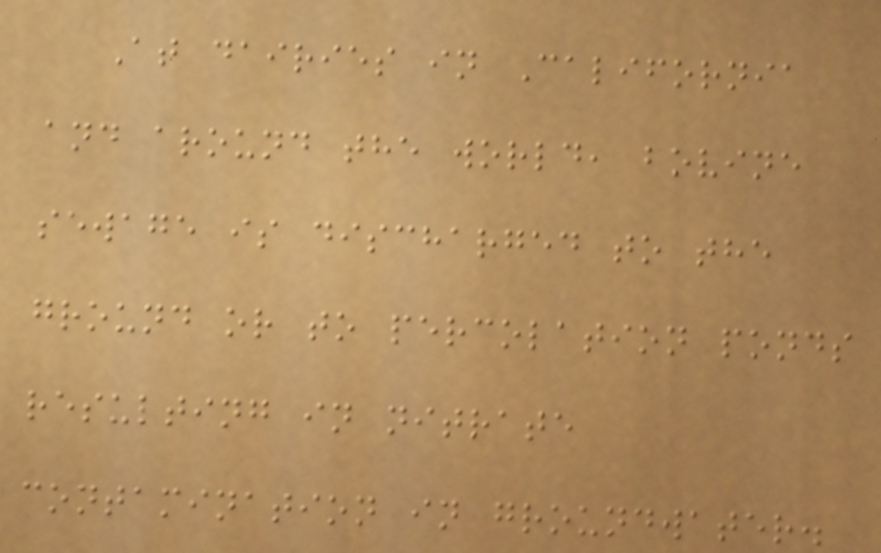At dairies in California
and around the world, bovine
sewage is discharged to the
ground or to percolation ponds
resulting in nitrate
contamination in groundwater.
